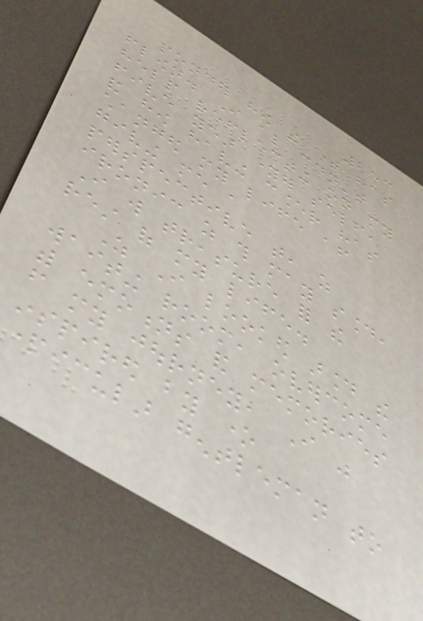253
ponder how the time has
flown. I also couldn't
help reflecting on my
five year younger self,
and how having cancer has
changed my life after
giving me a
perspective that, as
ironic as this may sound,
I will treasure for the
rest of my life.
As I looked around the
waiting room, overcome
with emotions and memories
from my journey, I was
inspired by one
particular gentleman to
